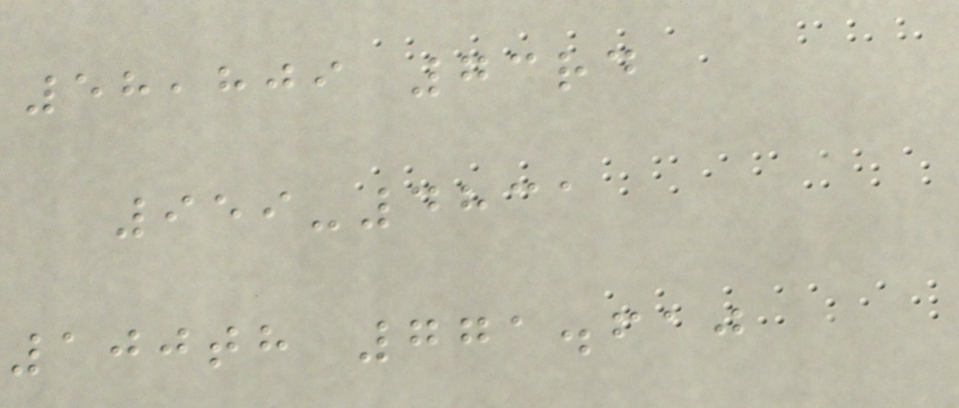58,809 73rd
959-4831
100th 771.610
